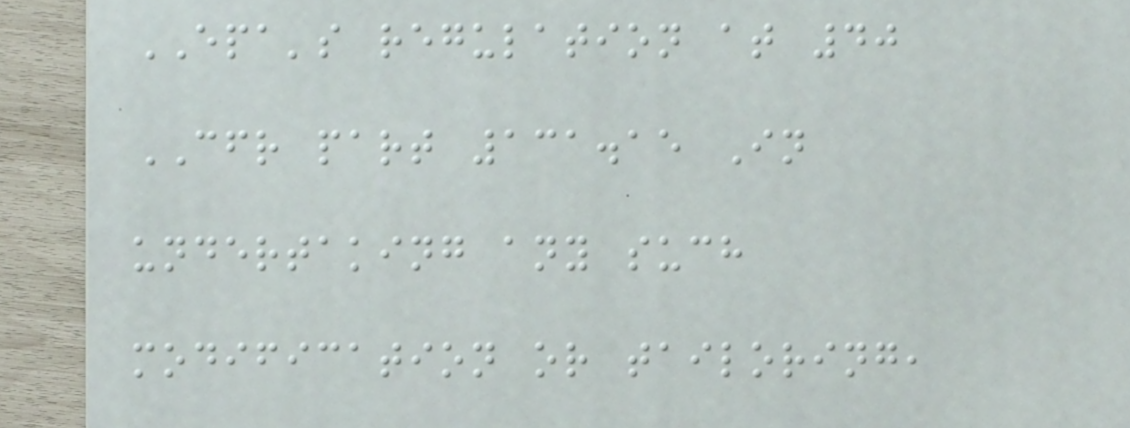EPA's regulation at 40
CFR part 131.15 In
undertaking any such
modification or tailoring,
